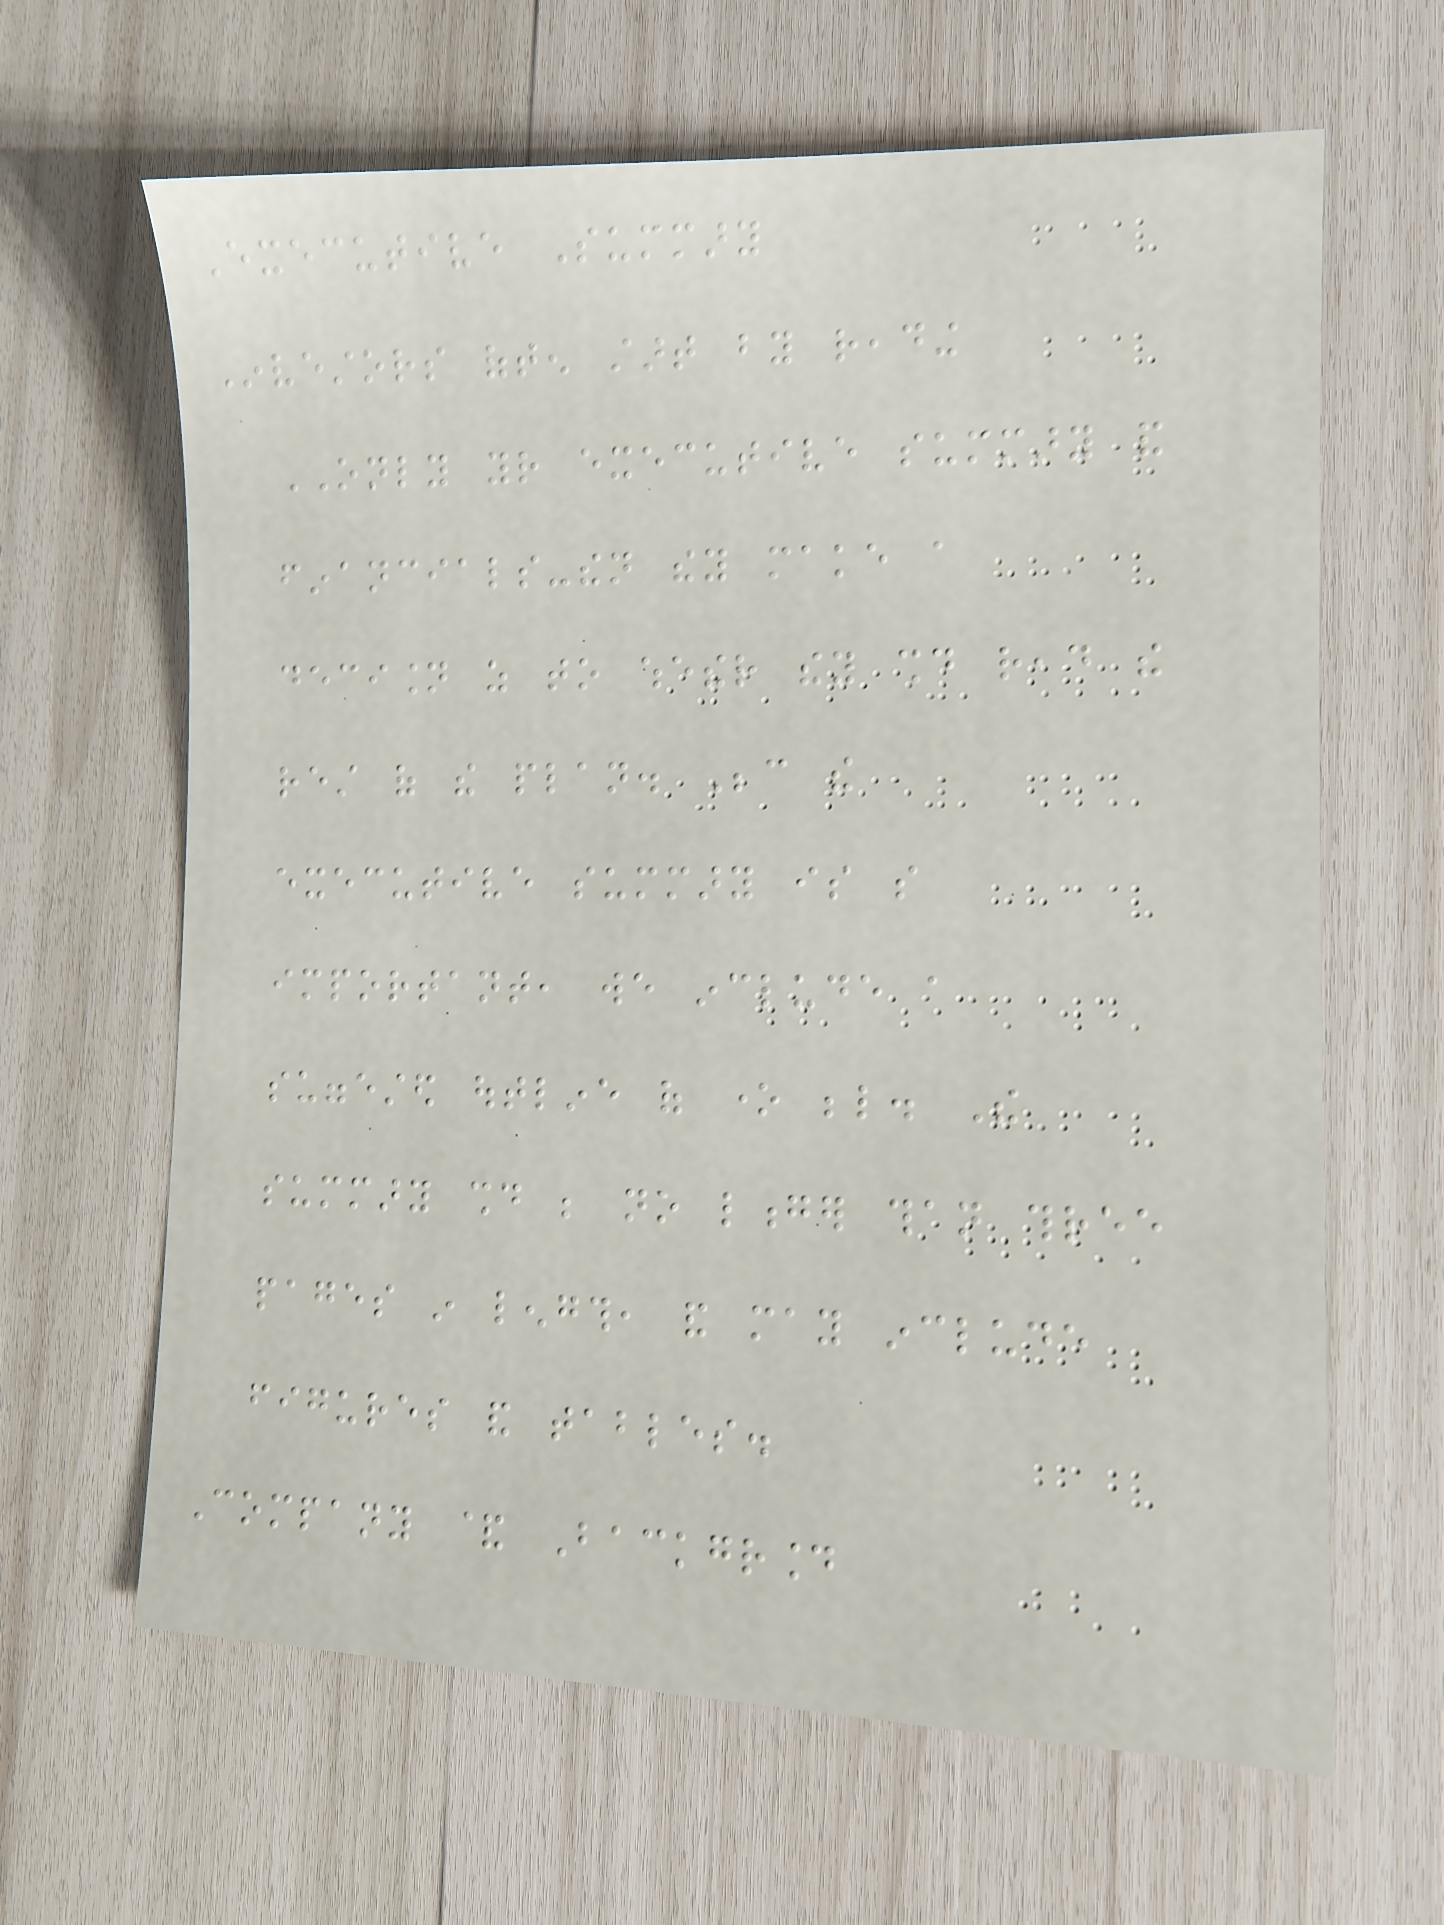Executive Summary
Investors often start by reading
ONLY your executive summary and
financials-then they make a
decision as to whether they should read the
rest of the plan. Because the
executive summary is so
important, we include a
suggested outline of one below. The
summary should be no longer than three
pages in length, and may include
figures and tables.
Company & Background
